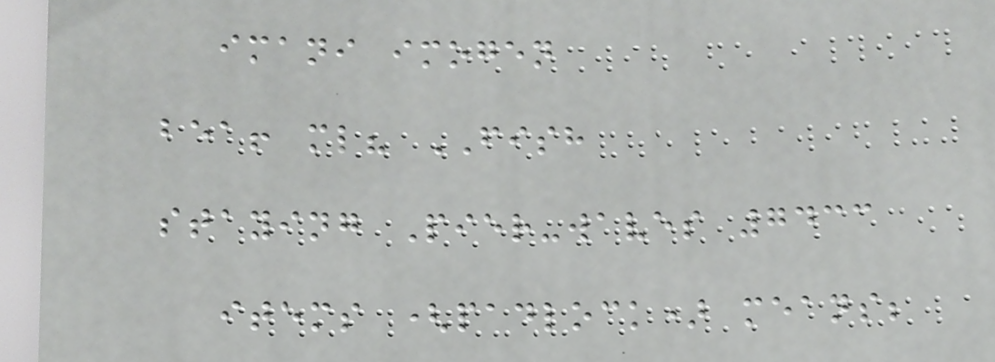imani imogen
bea! ml? FISH
staying Pier-waves 7433
items (padlock) means;
